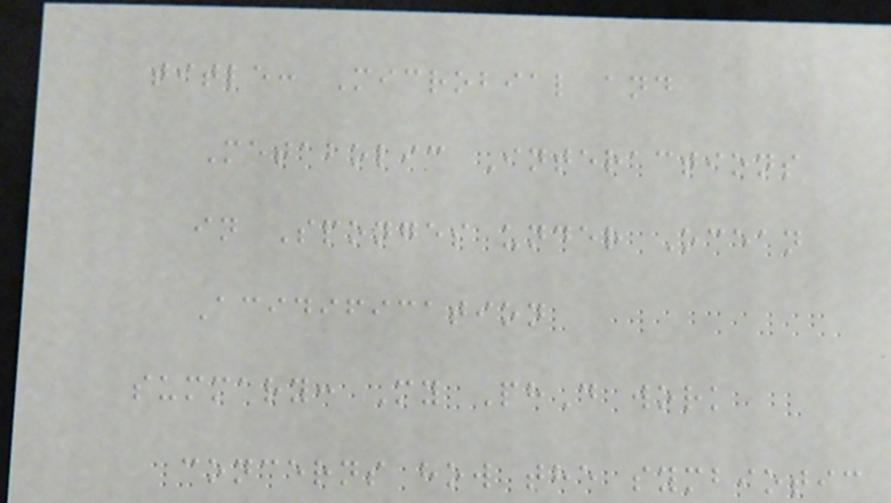title: Microbial and
Metabolic Interactions
in Sponges under Ocean
Acidification
summary: My PhD work
concerns how the symbiotic
